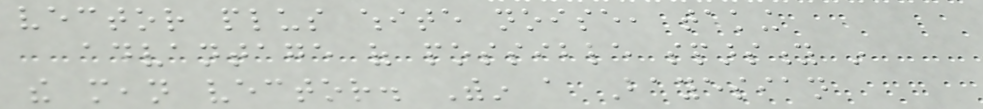vector plus white noise, taking
advantage of possible sparsity in
the mean vector. Within a Bayesian
